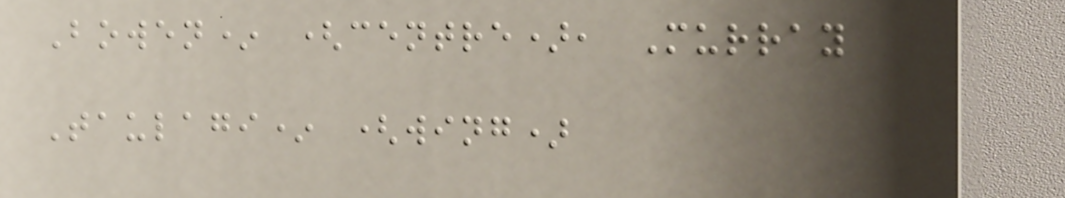Bowen* (centre), Murray
Taulagi* (wing)
